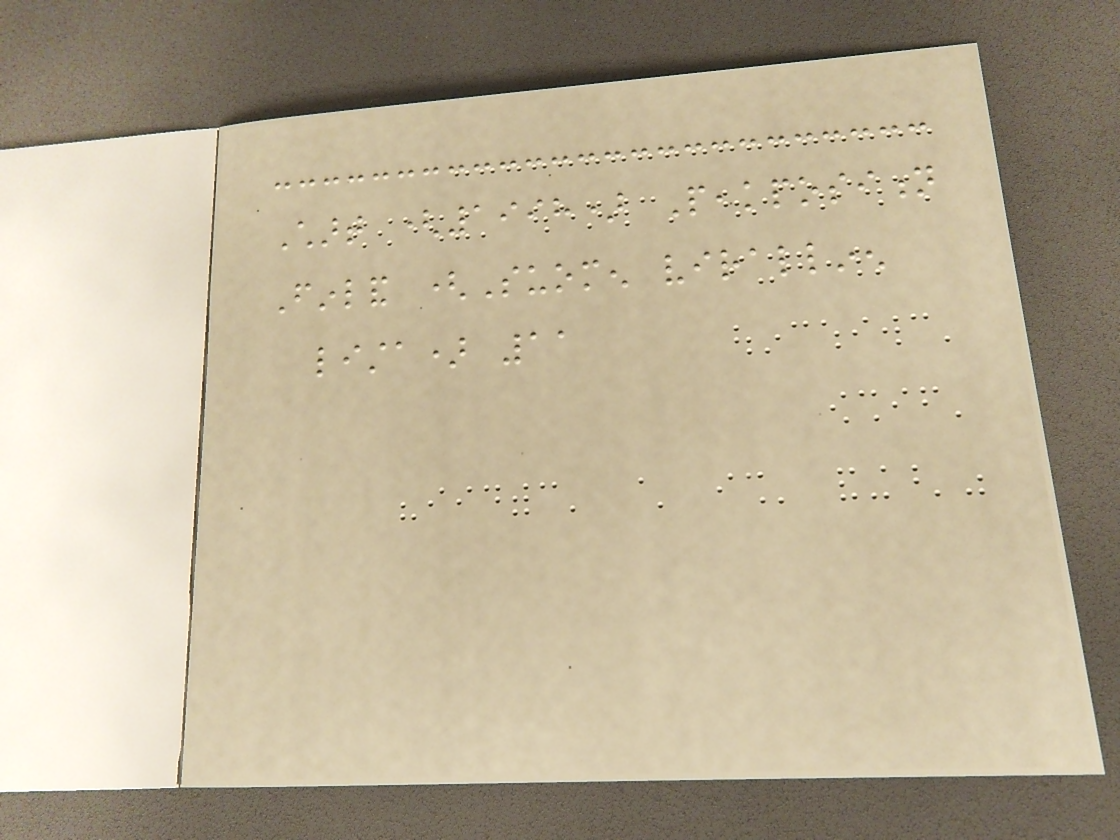Chart (1998) Peakposition
Finland (Suomen virallinen
lista) 11
